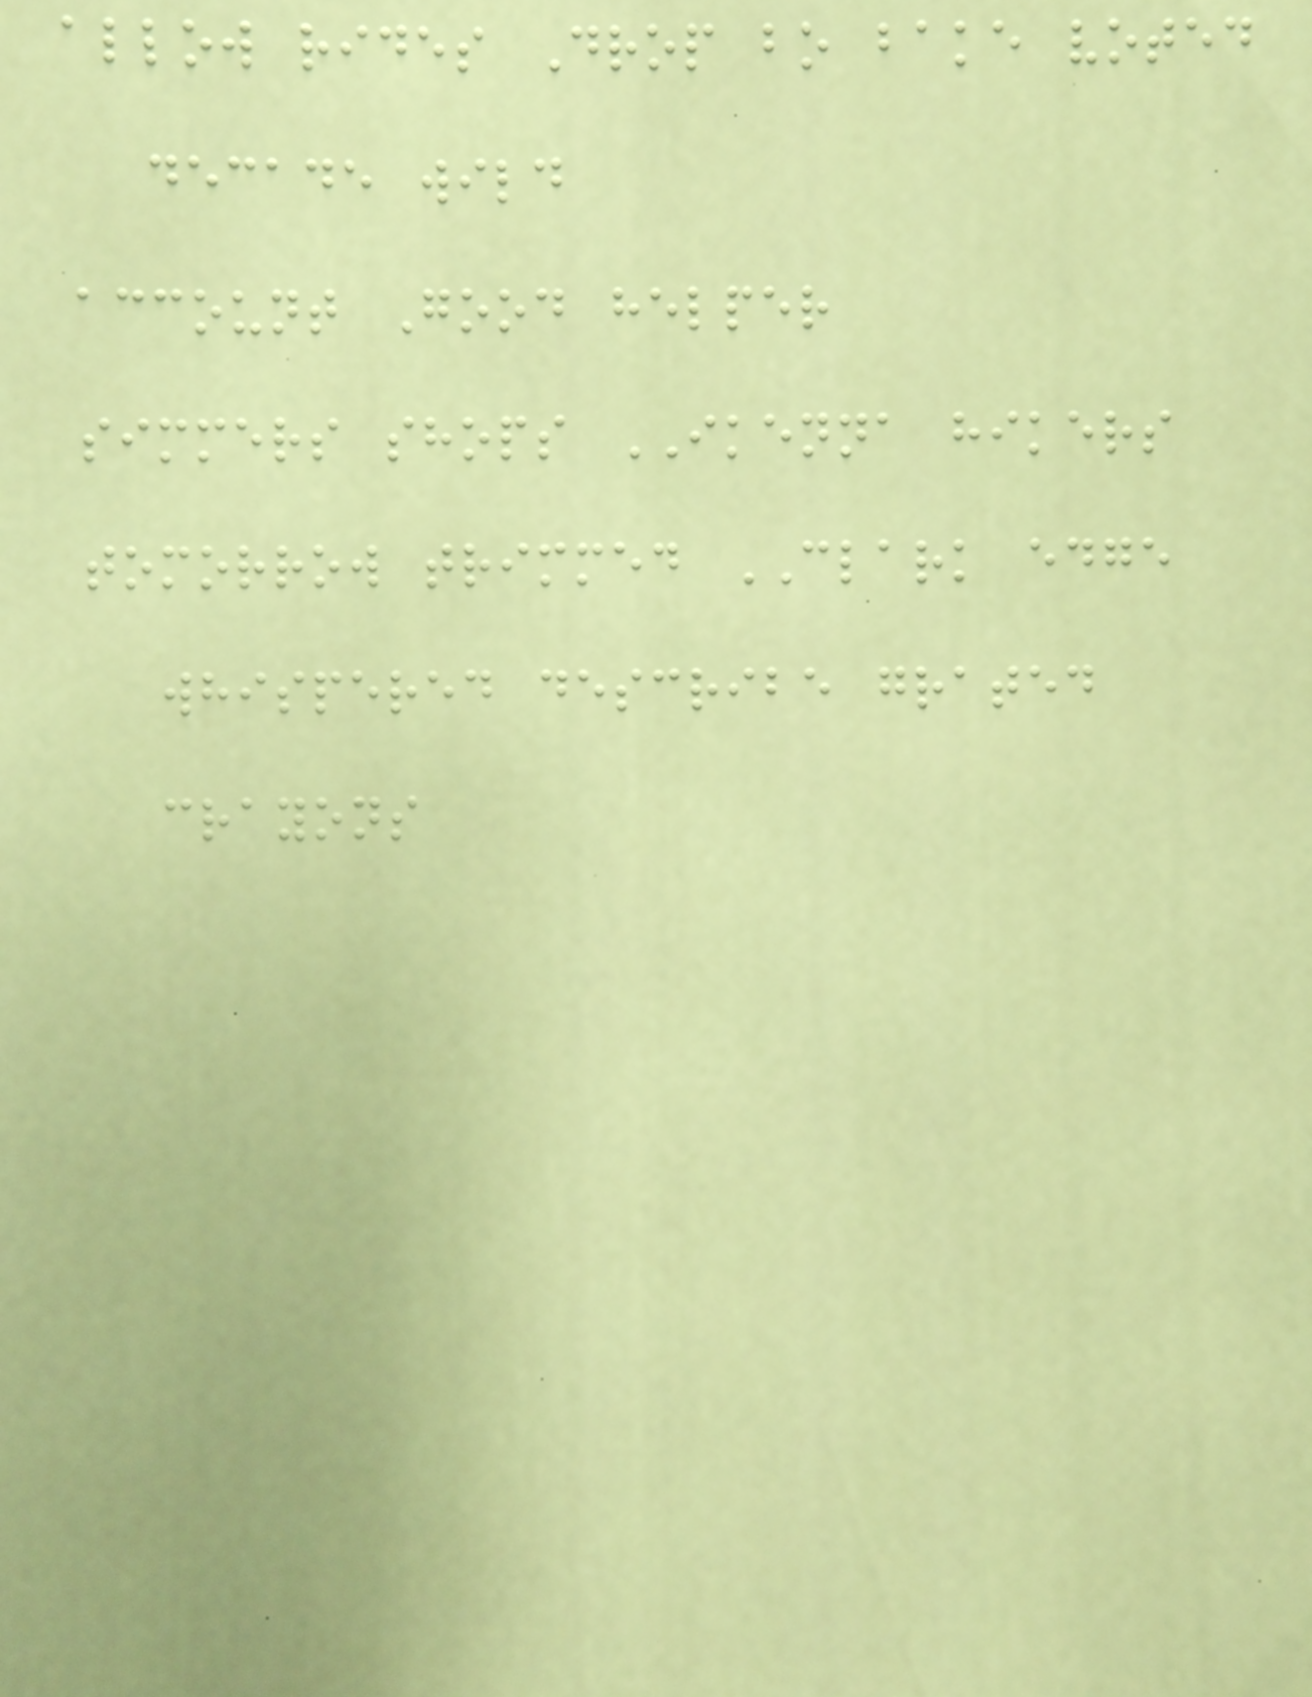allow rides Drop bo bake voted
decade wild
account Good helper
simmers shops IKENNA hikers
tomorrow trimmed CLARK edge
whispered describe grated
crayons
